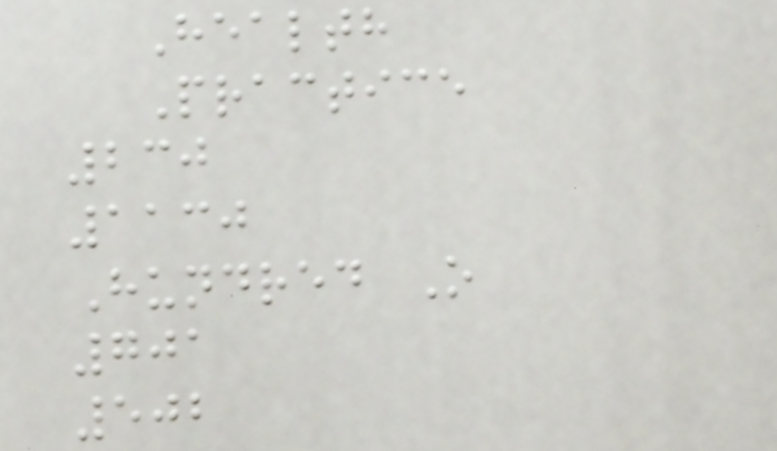Health
Practice
230
1130
Hundred O
701
502
